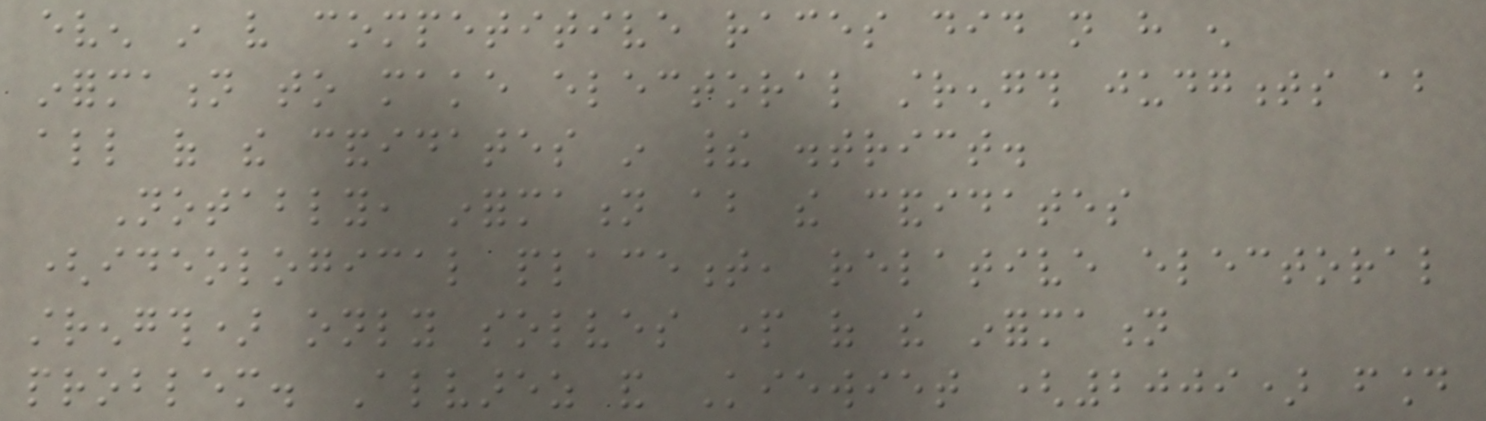even in very competitive races did not have enough
information to make electoral strength judgments about
all of the candidates in their district.
Notably, information about the candidates
(ideological placement, relative electoral
strength) only solves part of the information
problem. Alvarez and Kiewiet (2009) found
